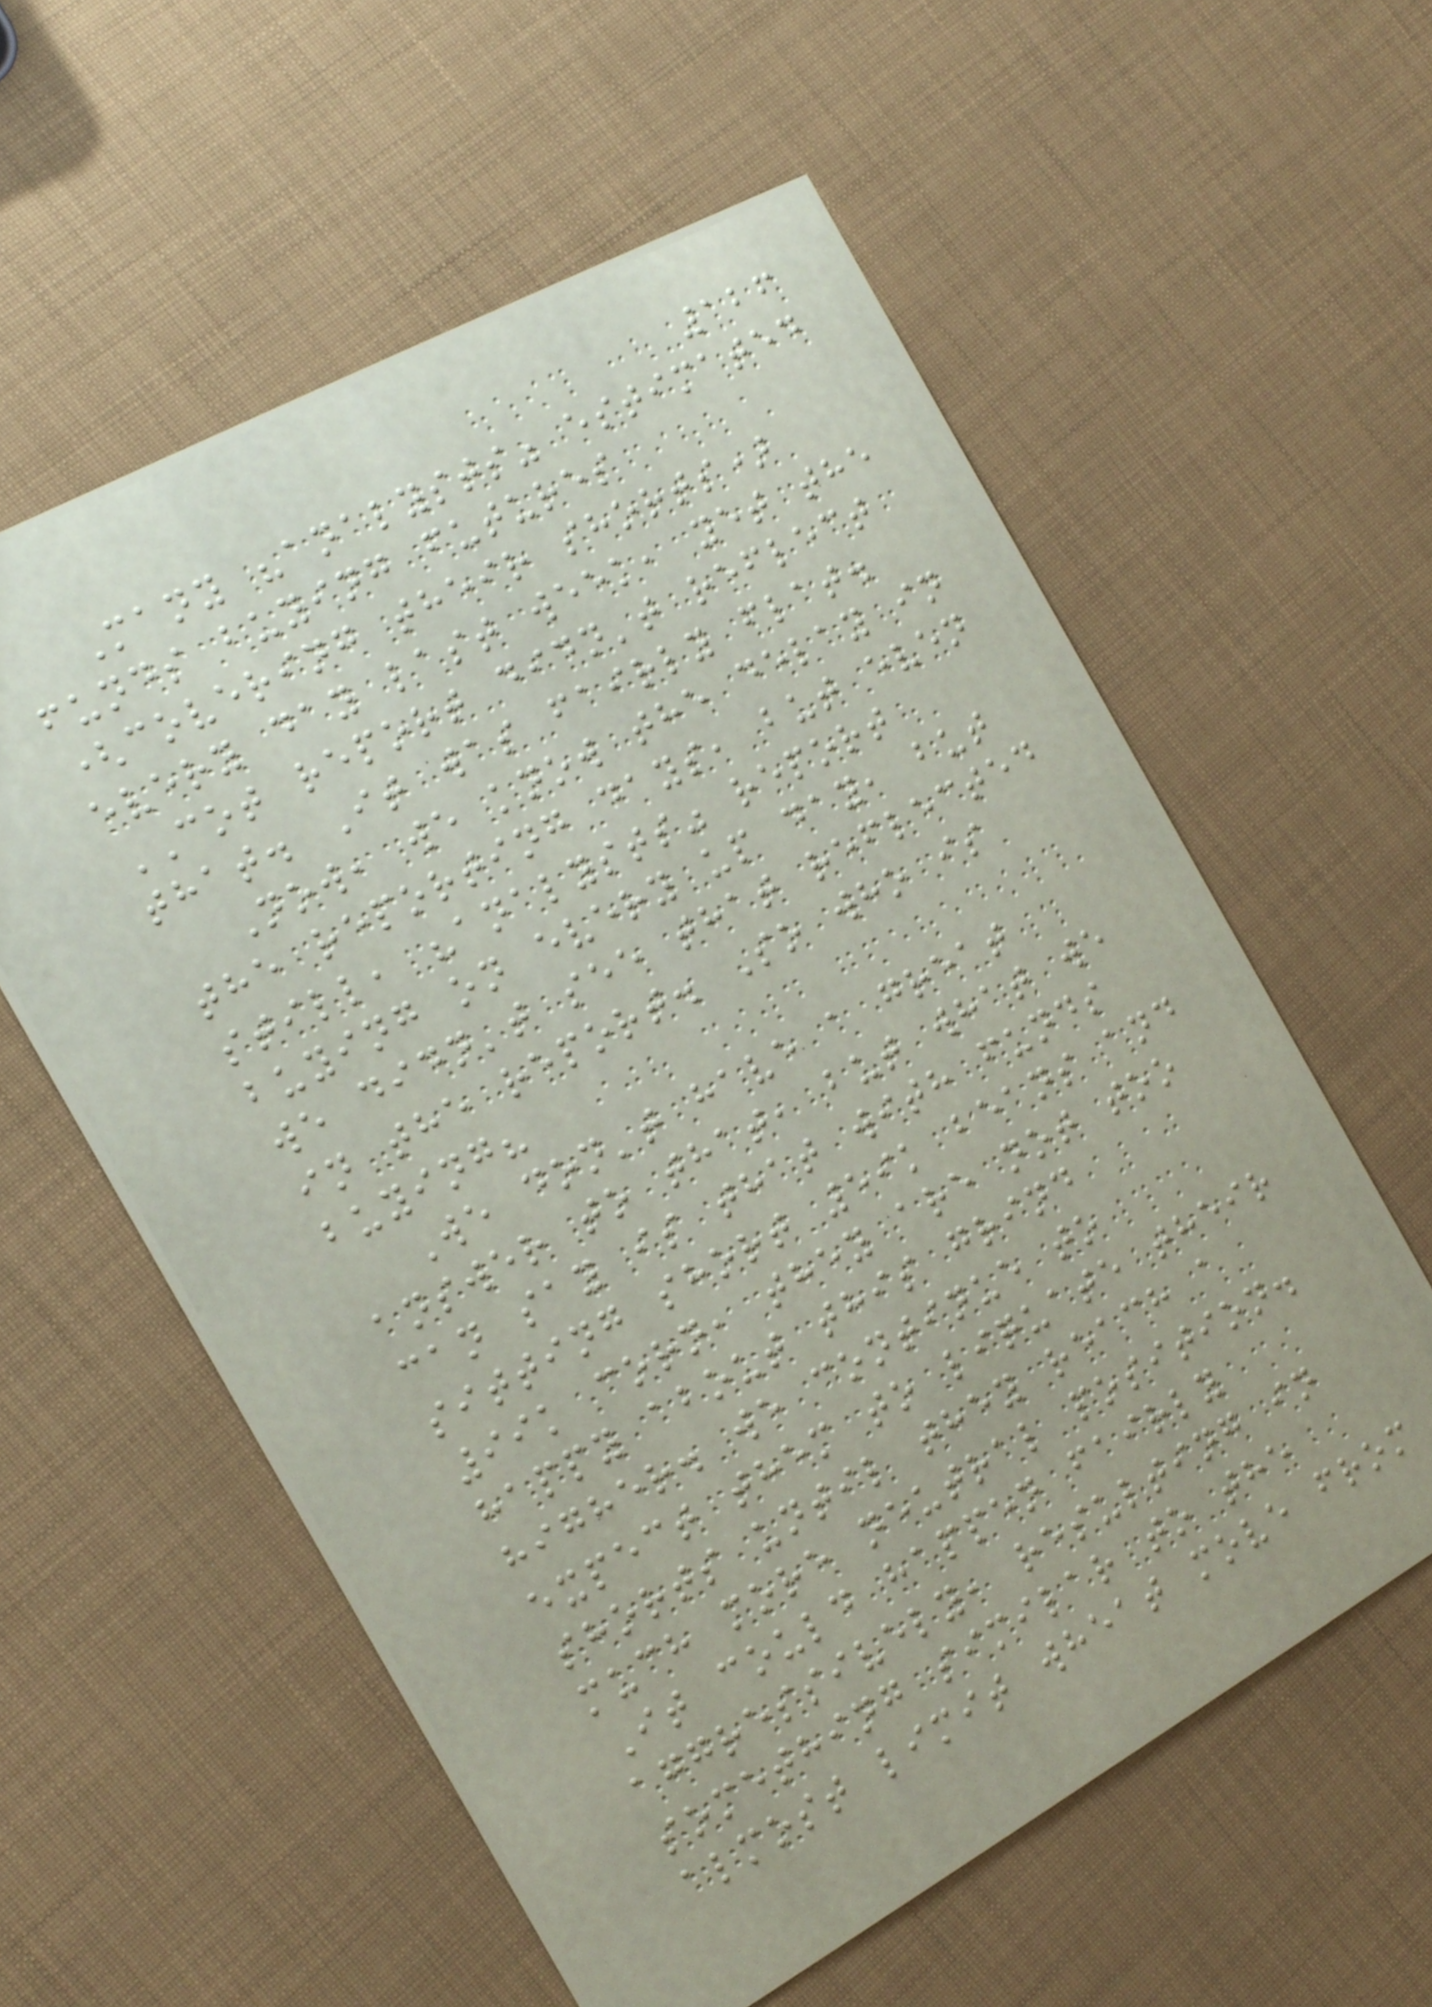126
Many "analysts" estimated
funds buying futures
(covering their shorts)
every day last week, yet the
COT report didn't reflect
that. It was fairly flat.
Now, we know the delay in
the reporting days, but even
still, "analysts" report
buying on every up day, but
we didn't see that reflected
in the report. So who is
buying?
We don't have a great
answer to that, but what we
can say is that with funds
sitting short 59k beans and
99k corn, they are not too
happy about this grind
higher. we continue to
expect them to liquate their
shorts until they reach a
much more neutral position.
It could happen fairly
aggressively, resulting in
something similar to the
almost limit wheat move from
